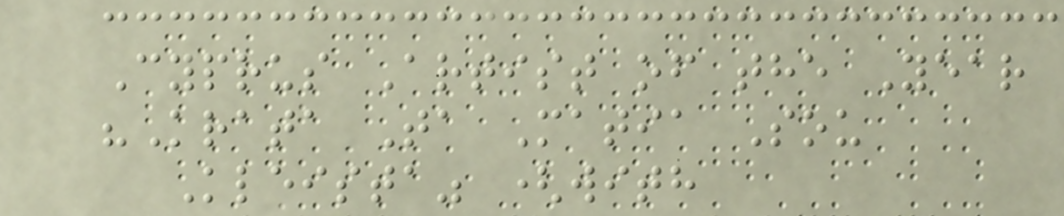Cyprus Artist of the Year
"Krata Ta Matia Sou
Kleista" (with
